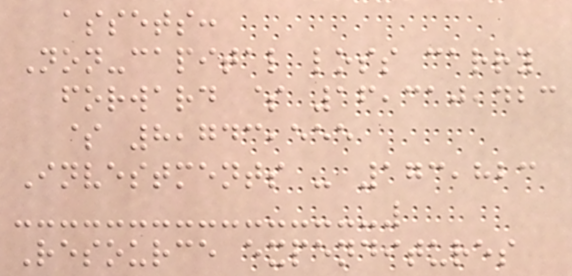assets:
Non-capital loss carry
forward $ 16,310,423
$ 8,743,555
Investments - 173,823
Resource expenditures
